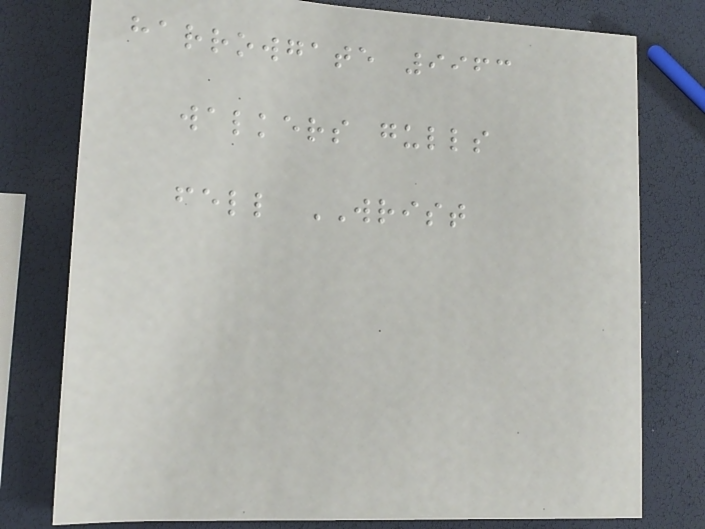harrowgate 9963
walkers gulls
fell WRIST
